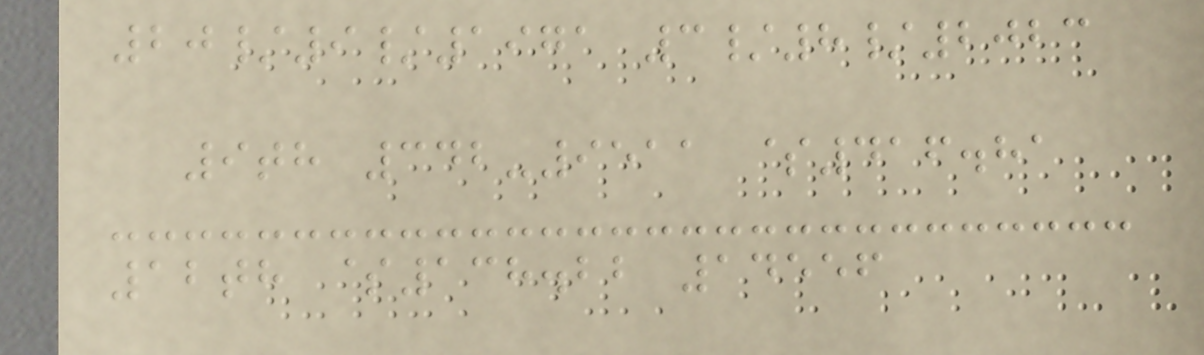20/9/1971 3/8/2023
9th 342-9511 $416.81
12th $138.22 14556
